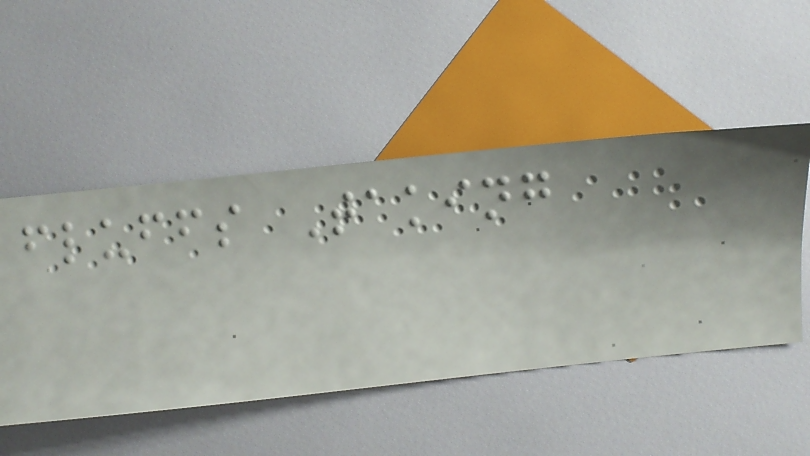fluffs Taking
